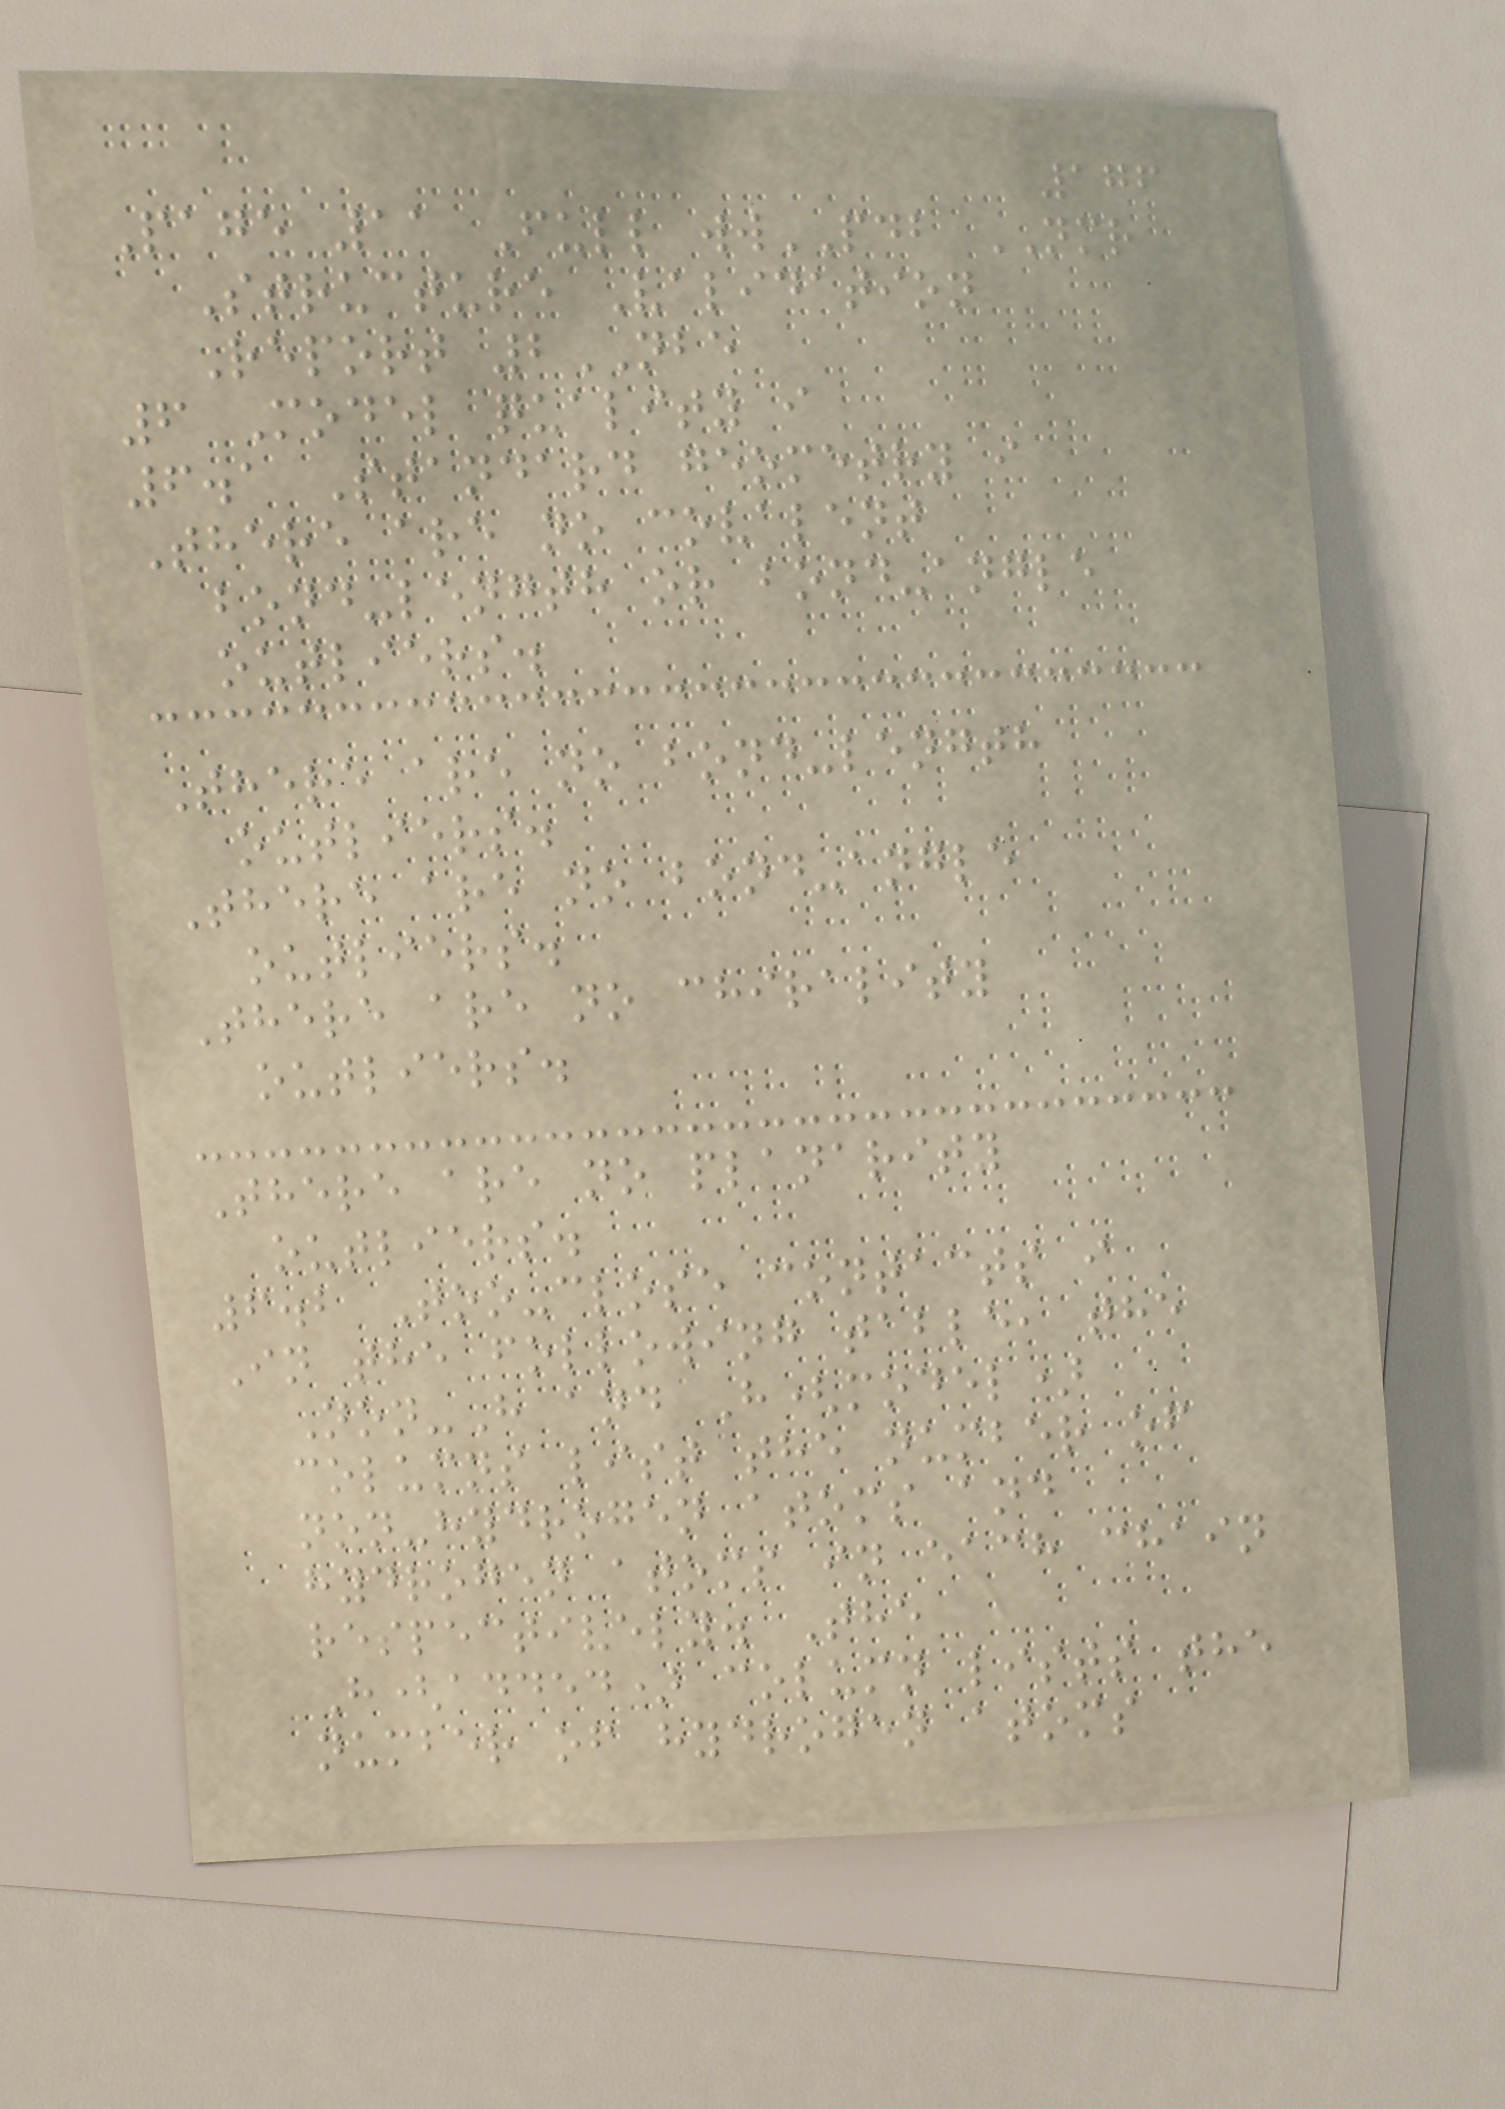176
Page 11 Full wwPDB NMR
Structure Validation
Report 2NBE
6 Model quality i
6.1 Standard geometry i
There are no covalent
bond-length or bond-angle
outliers.
There are no bond-length
outliers.
There are no bond-angle
outliers.
There are no chirality
outliers.
There are no planarity
outliers.
6.2 Too-close contacts i
In the following table, the
Non-H and H(model)
columns list the number of
non-hydrogen atoms and
hydrogen atoms in each chain
respectively. The
H(added) column lists the
number of hydrogen atoms
